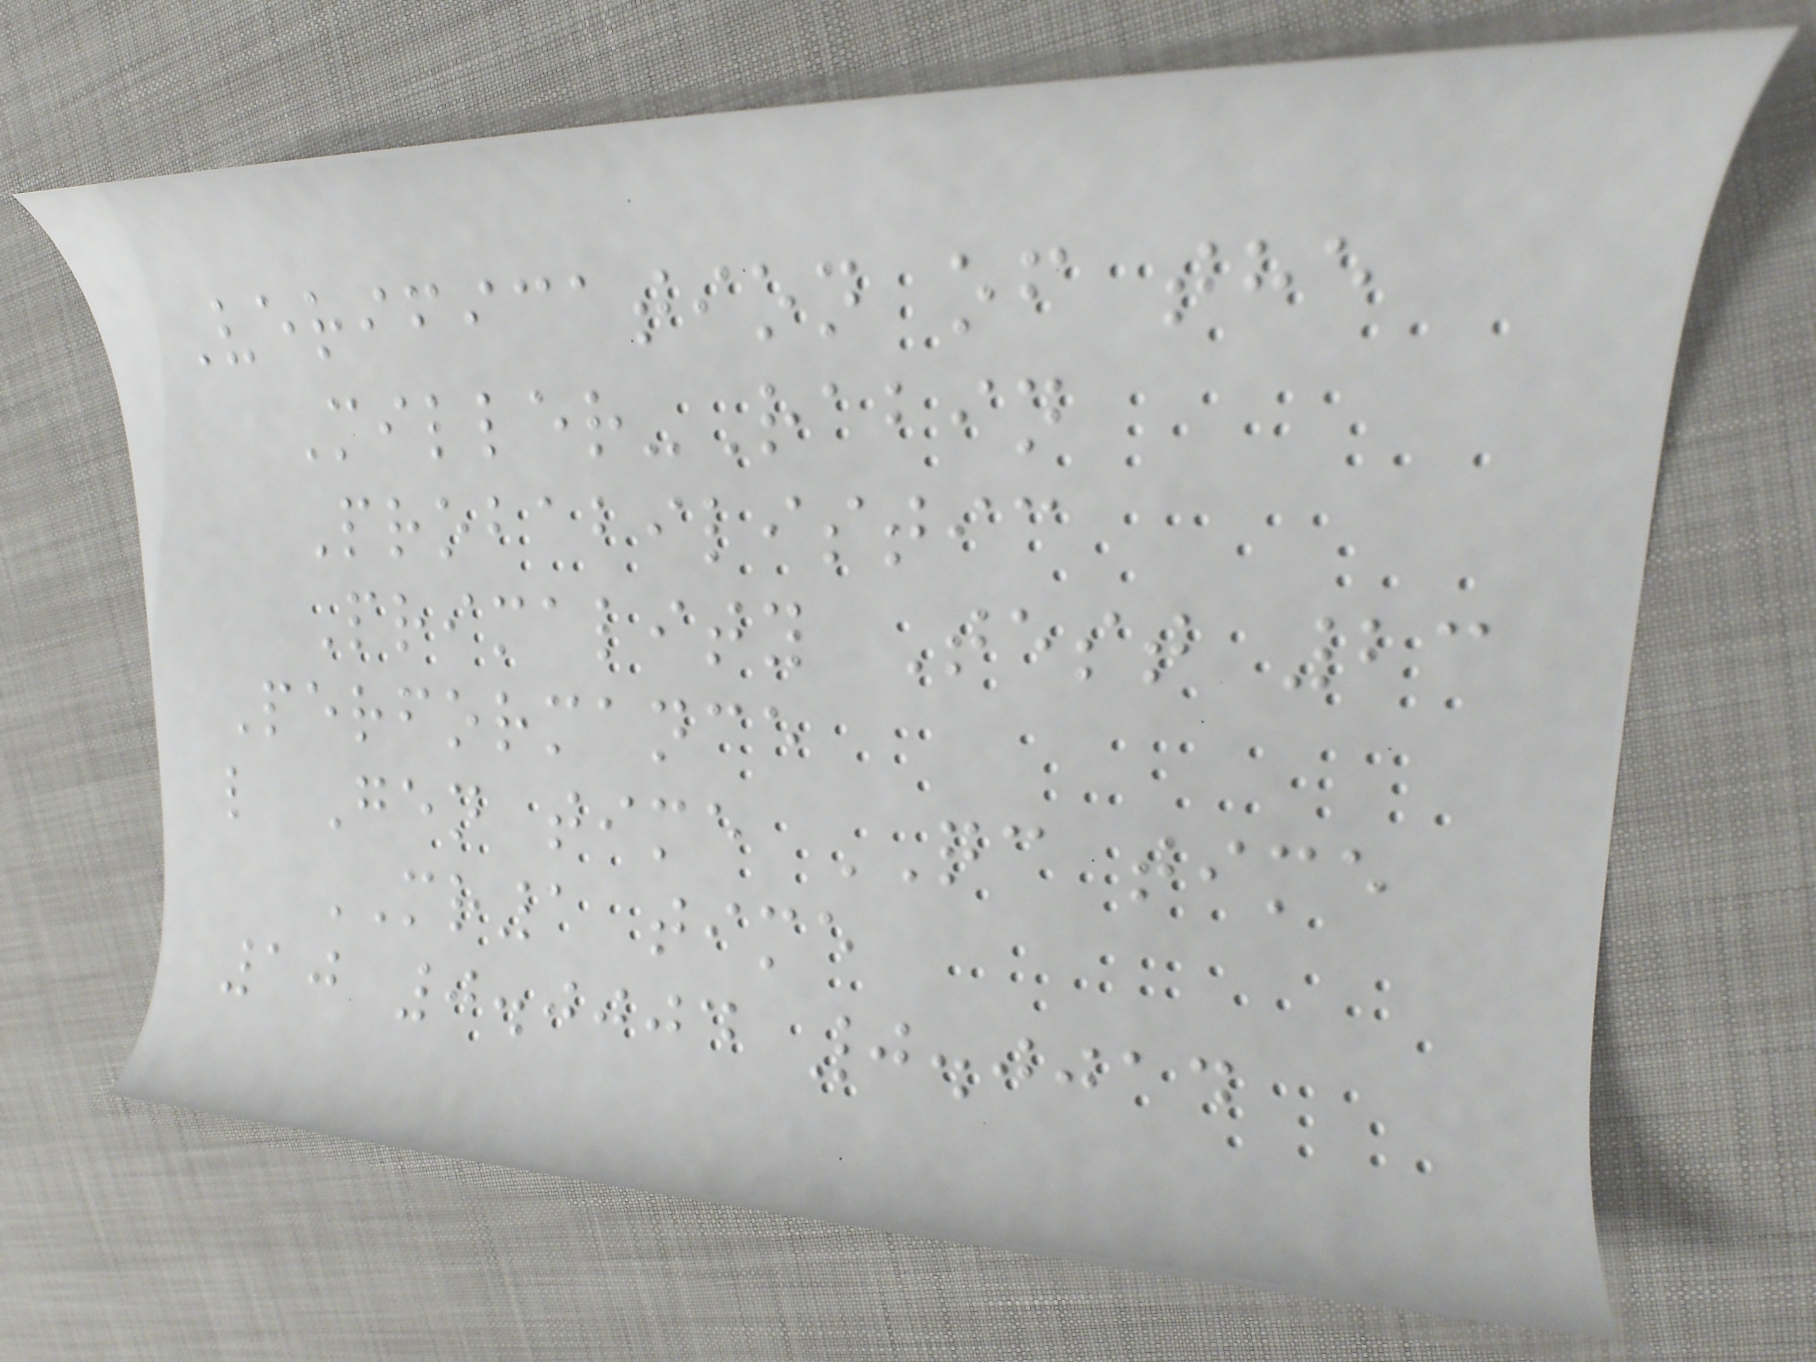Verification of the
Miller-Rabin
Probabilistic
Primality Test 23
Performance
l Gen time QC time
MR1 time
10 0.0004 0.0014
